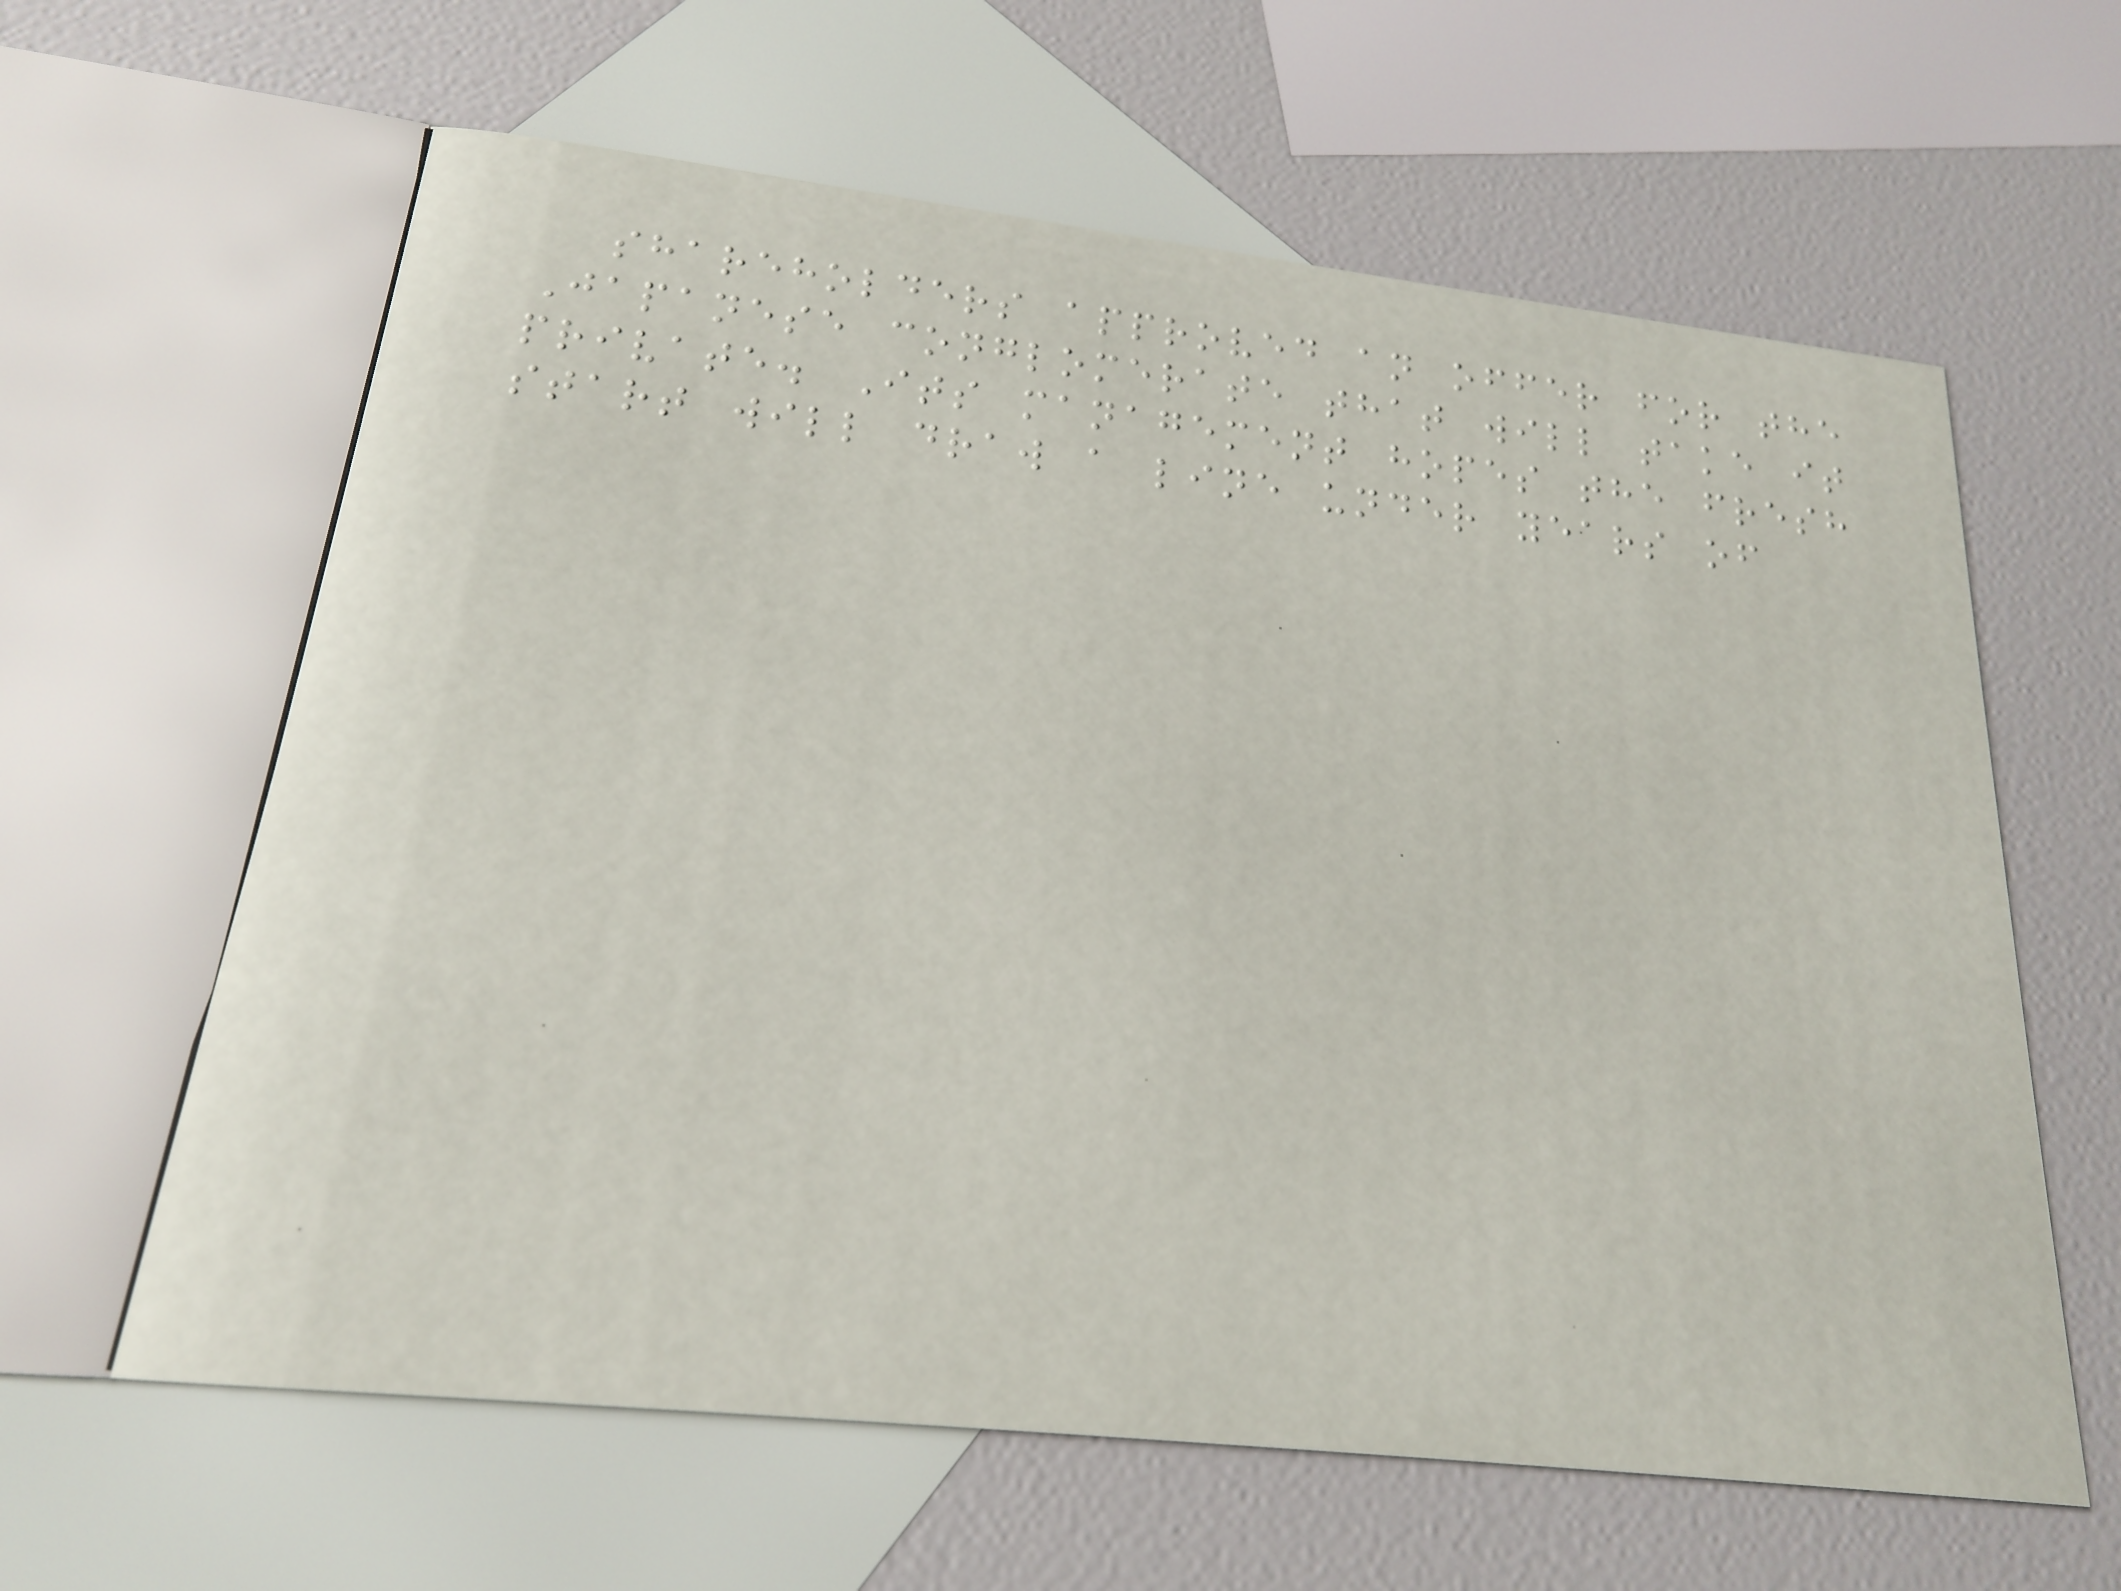shareholders approved an offer for the
Japanese conglomerate that will take it
private. Its management hopes the fresh
start will draw a line under years of
